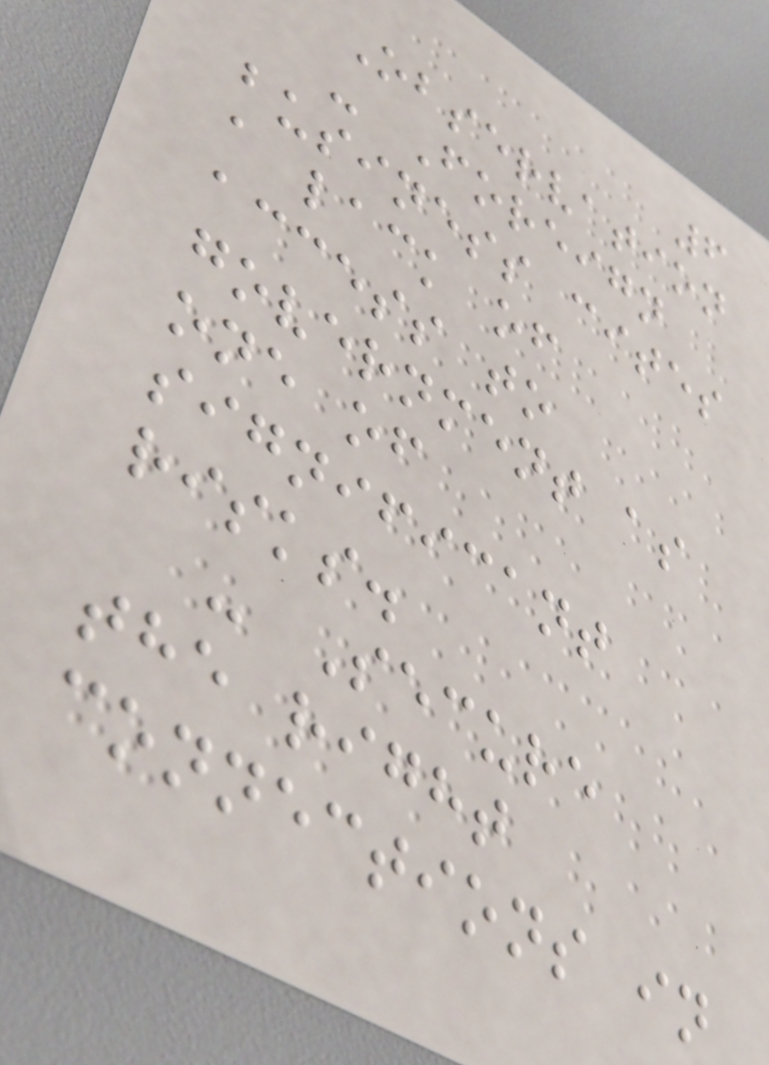6
Observation
- Foreign
business cites
a lack of
access to
government as
one of
significant
risks.
- Secure
the right
connections in
